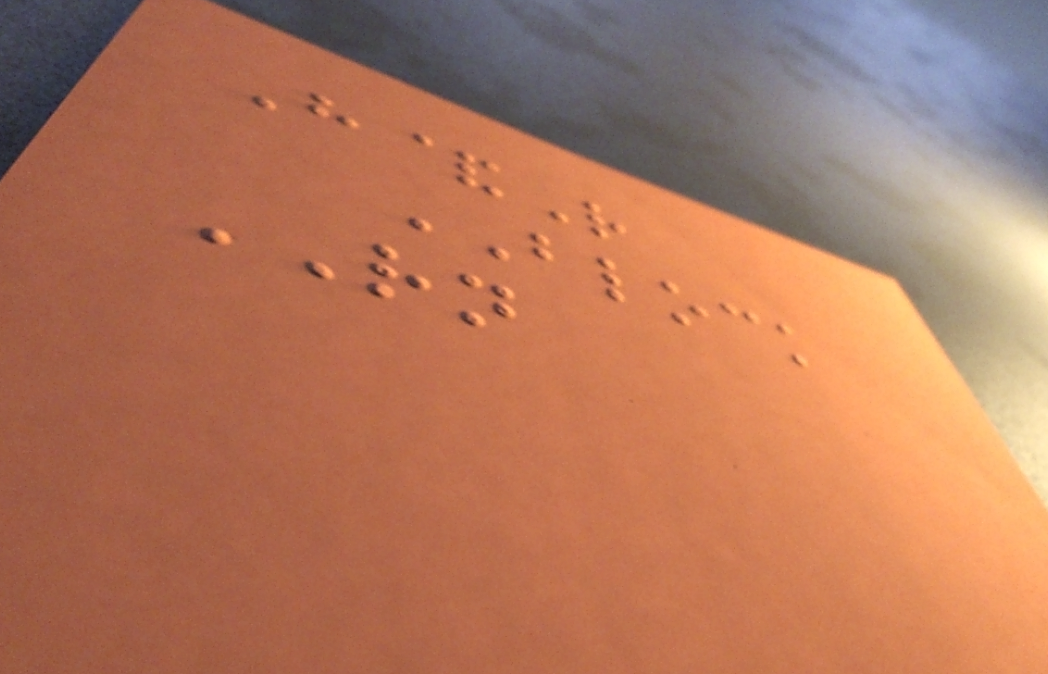H&R
BLOCK
RN
